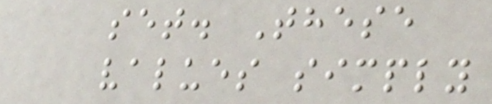set. These
values simply
